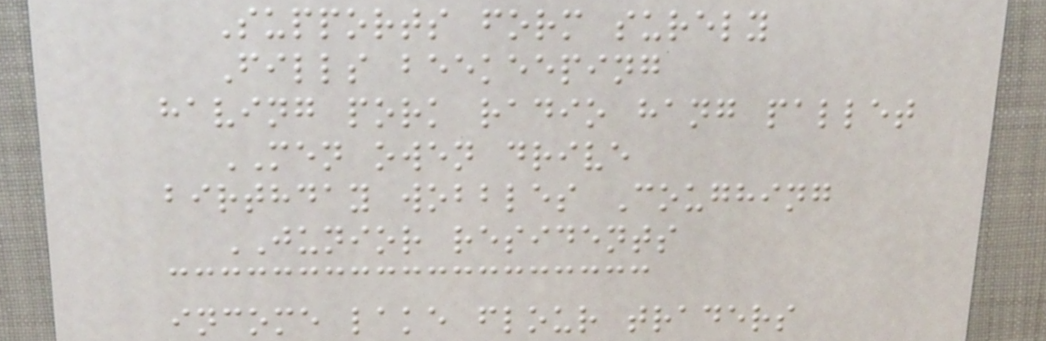Supports form surely
Fills beekeeping
having pork radio hang pallet
MEN owen drive
birthday wobbles Coughing
JUNIOR residents
income lake flour traders
